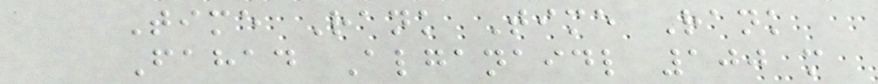Time Rank Time Rank
Fahad Alganaidl 100 m
